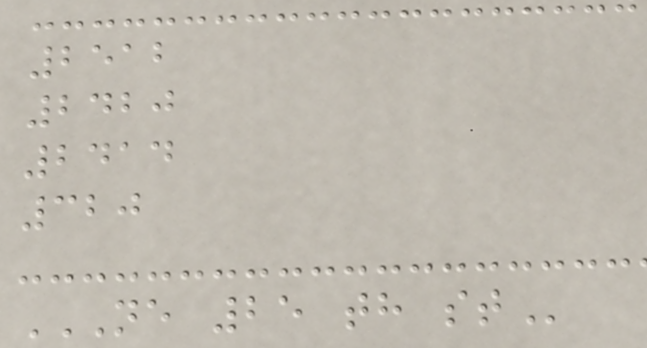2512
2420
2414
320
NE 25 TH ST
